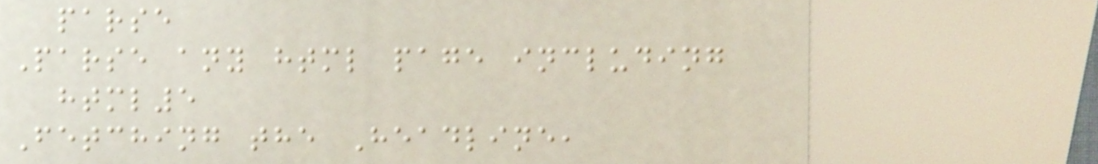parse
Parse any html page including
html5
Fetching the Headline,
